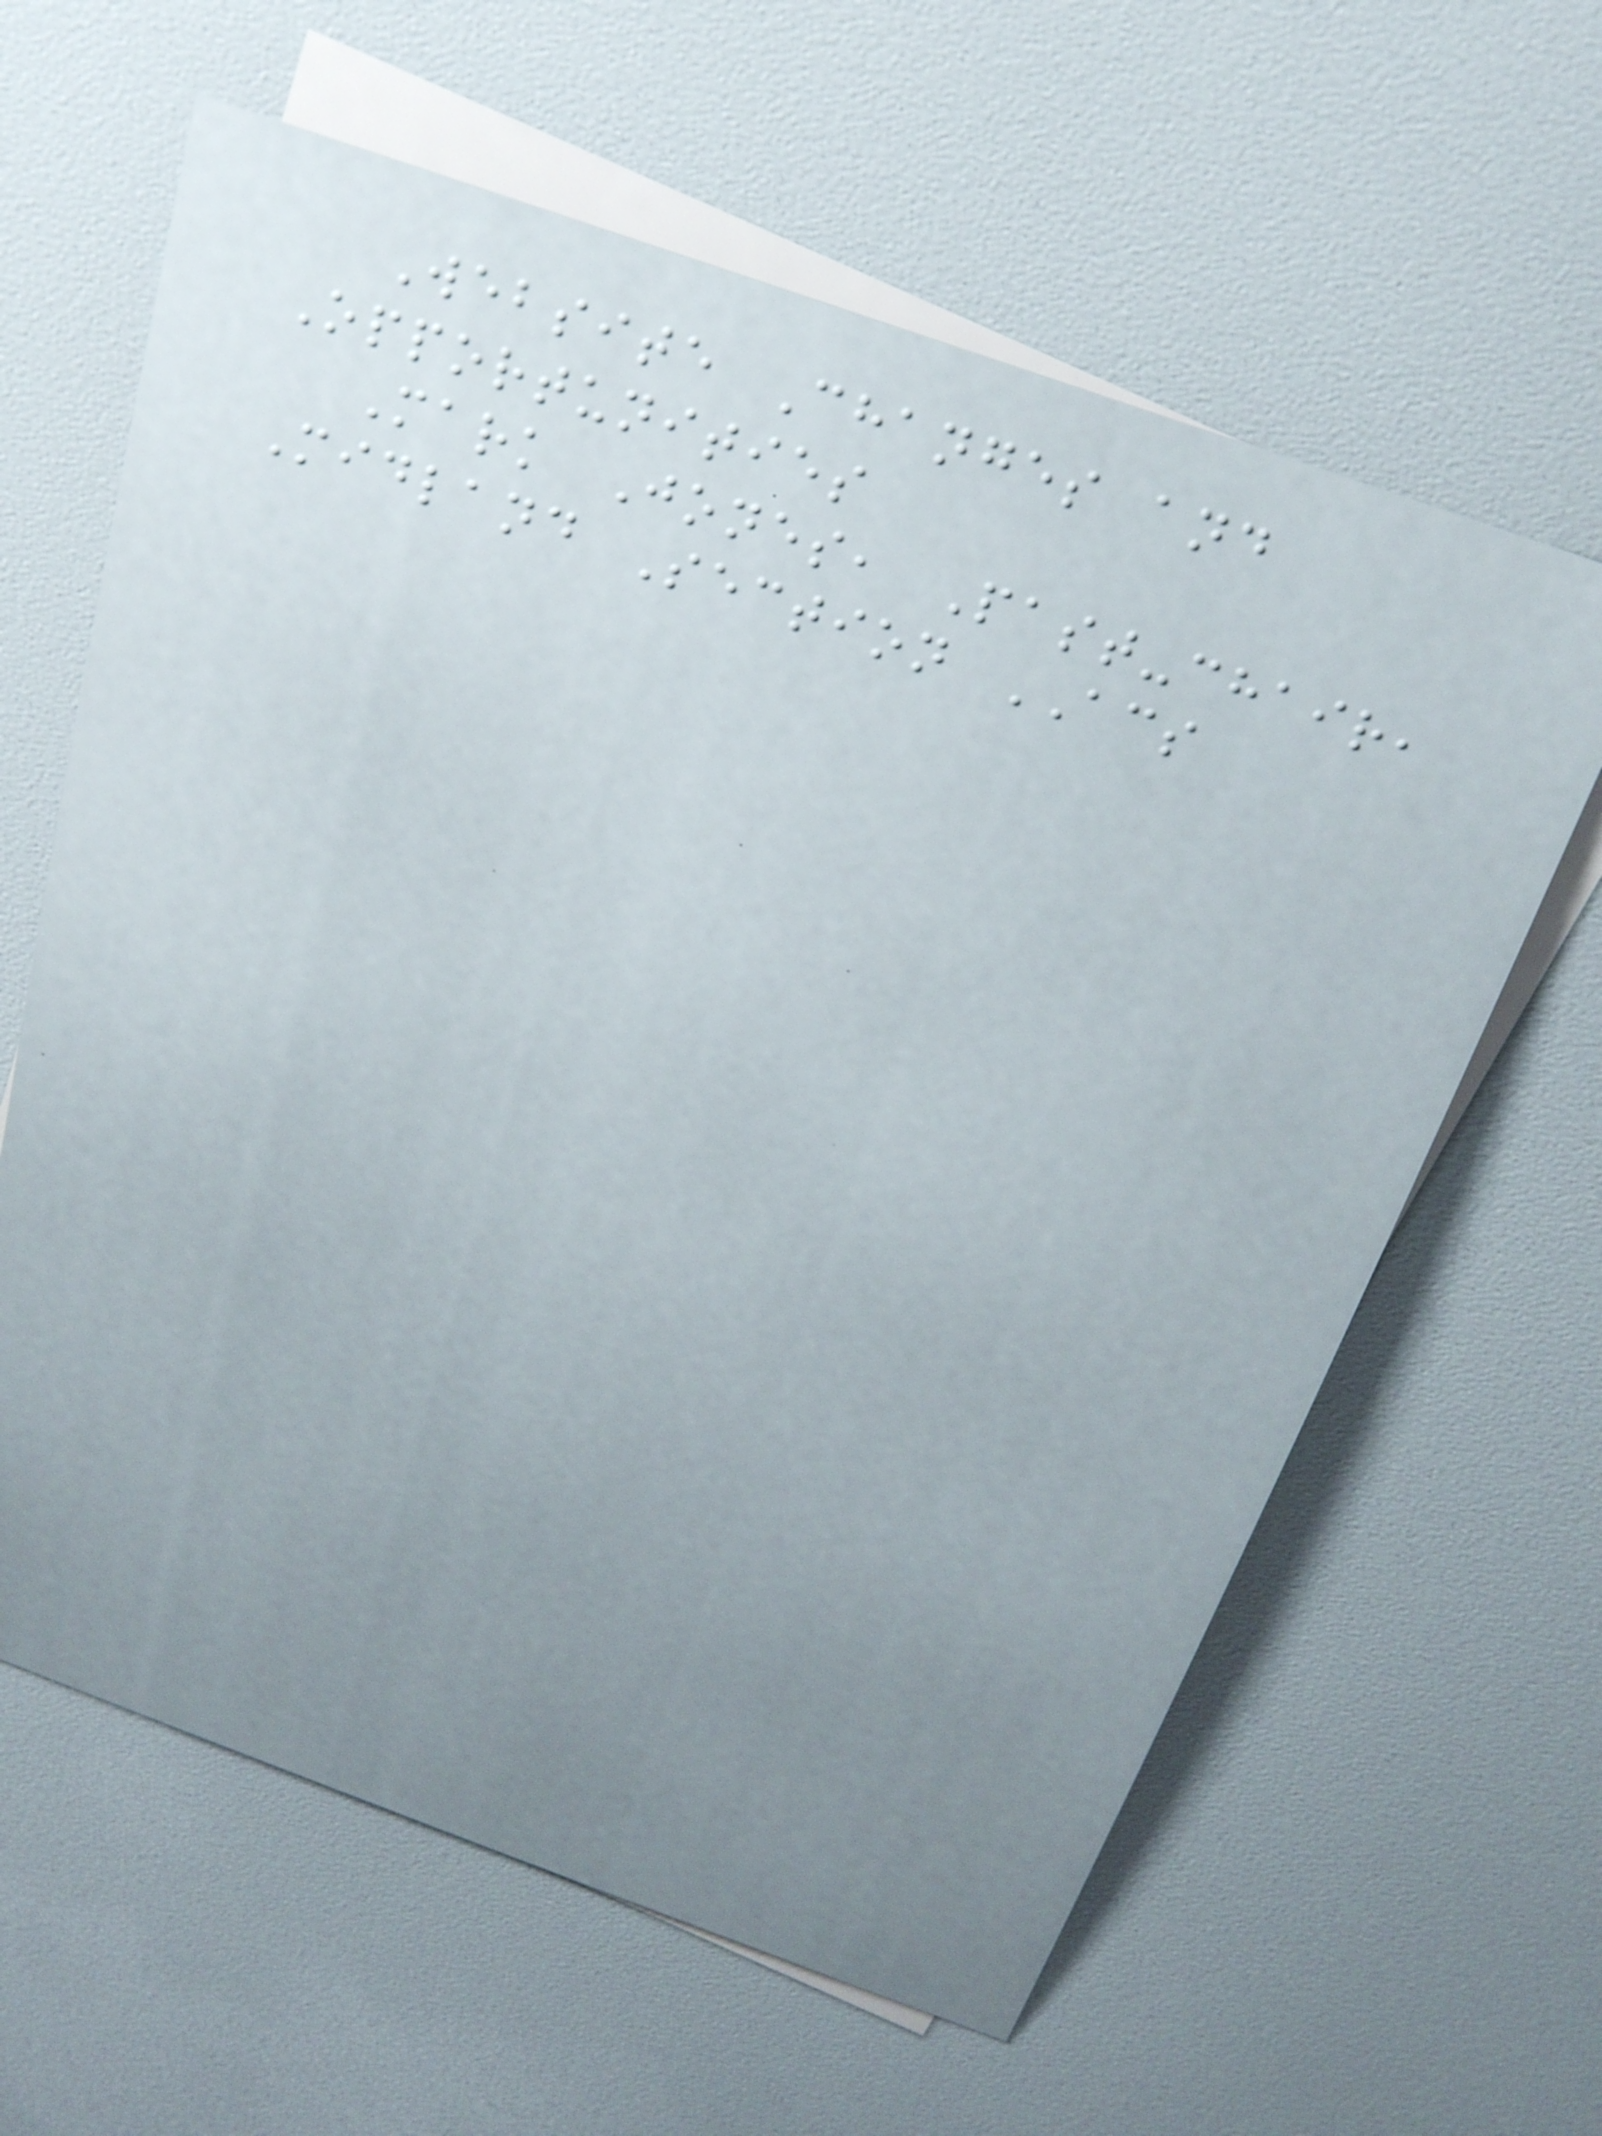Website Changes and
Opportunities
Mark Jones, Past-chair,
Midland Section ACS
